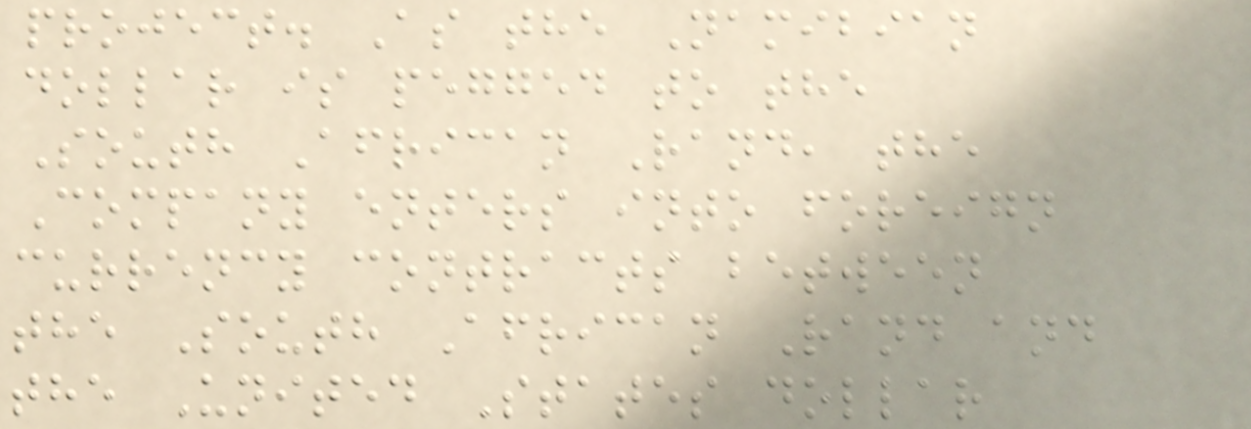project. As the Namibian
dollar is pegged to the
South African Rand, the
Company enters into foreign
currency contracts between
the South African Rand and
the United States dollar
